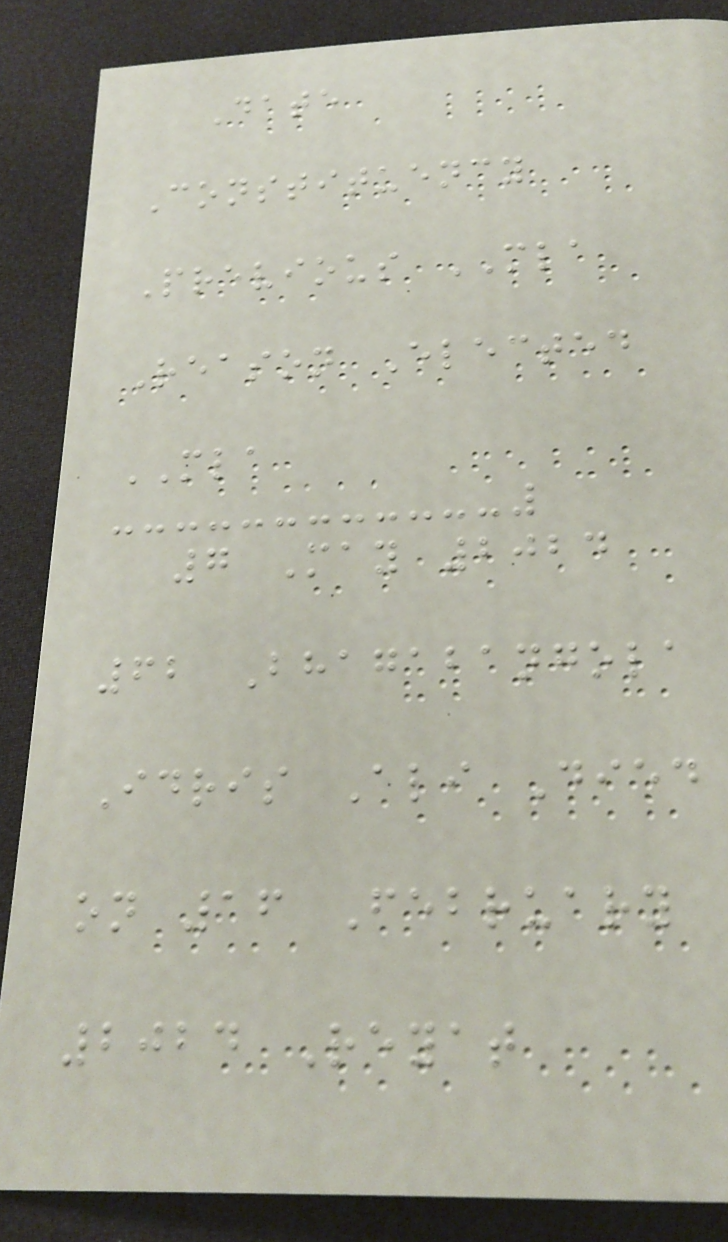Date
Constituency
Previous MLA
Reason Elected
MLA
7 May 2024
62 Bhagabangola
Idris Ali Died
on 16 February
2024 Reyat
